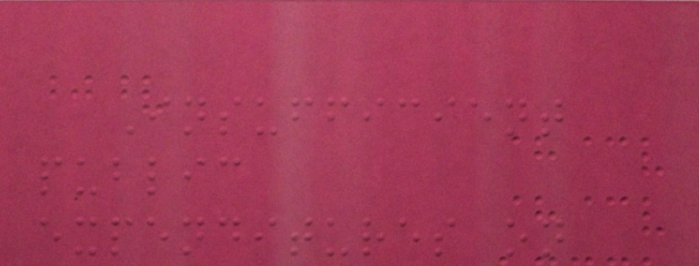Insufficient
public
expenditures on
